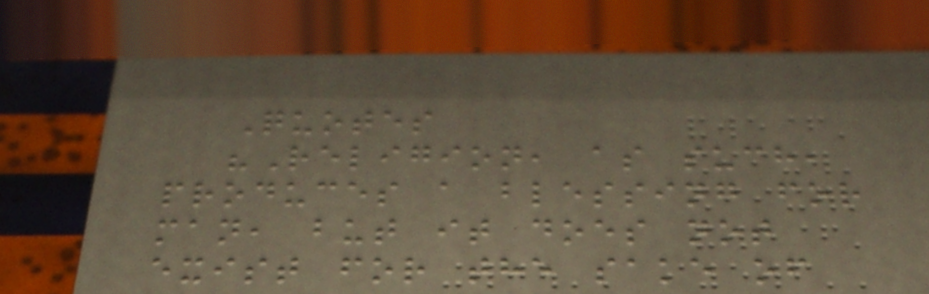Quotes
"Religion, as such,
produces a blessing for
man, but it does not
exist for the sake of
